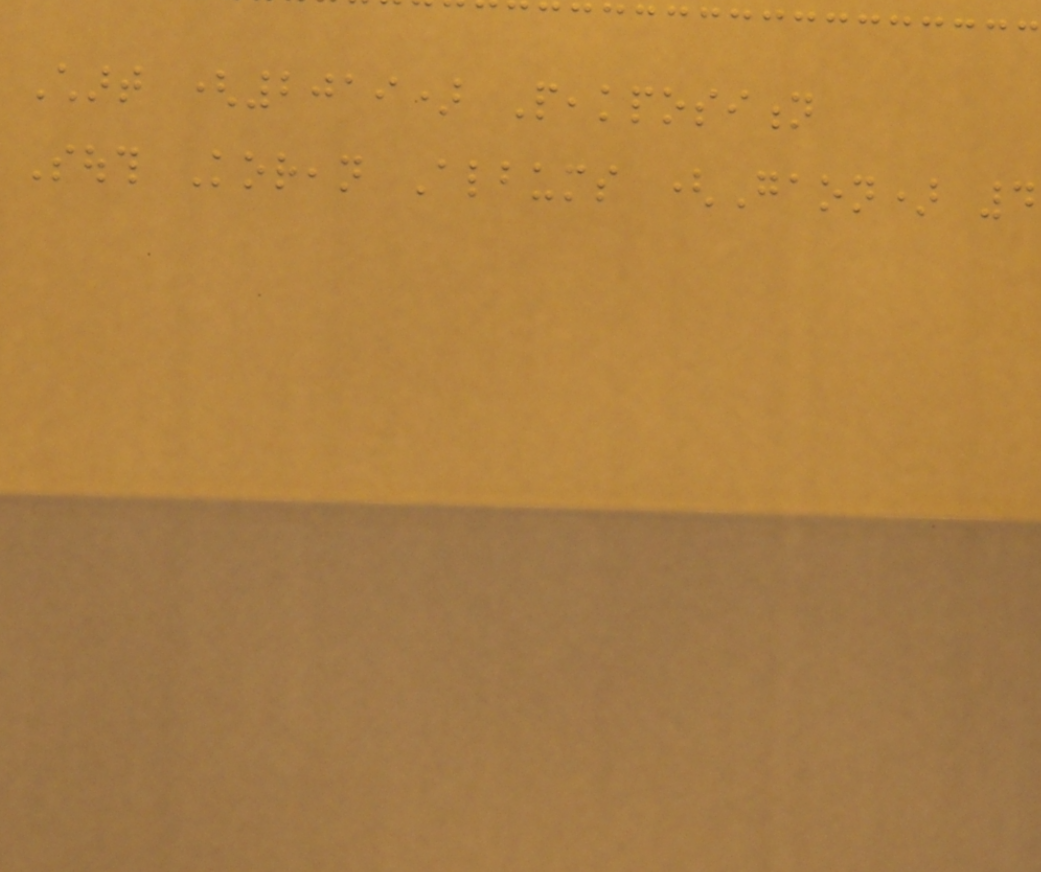Chart (2019) Peakposition
South Korean Albums (Gaon) 4
